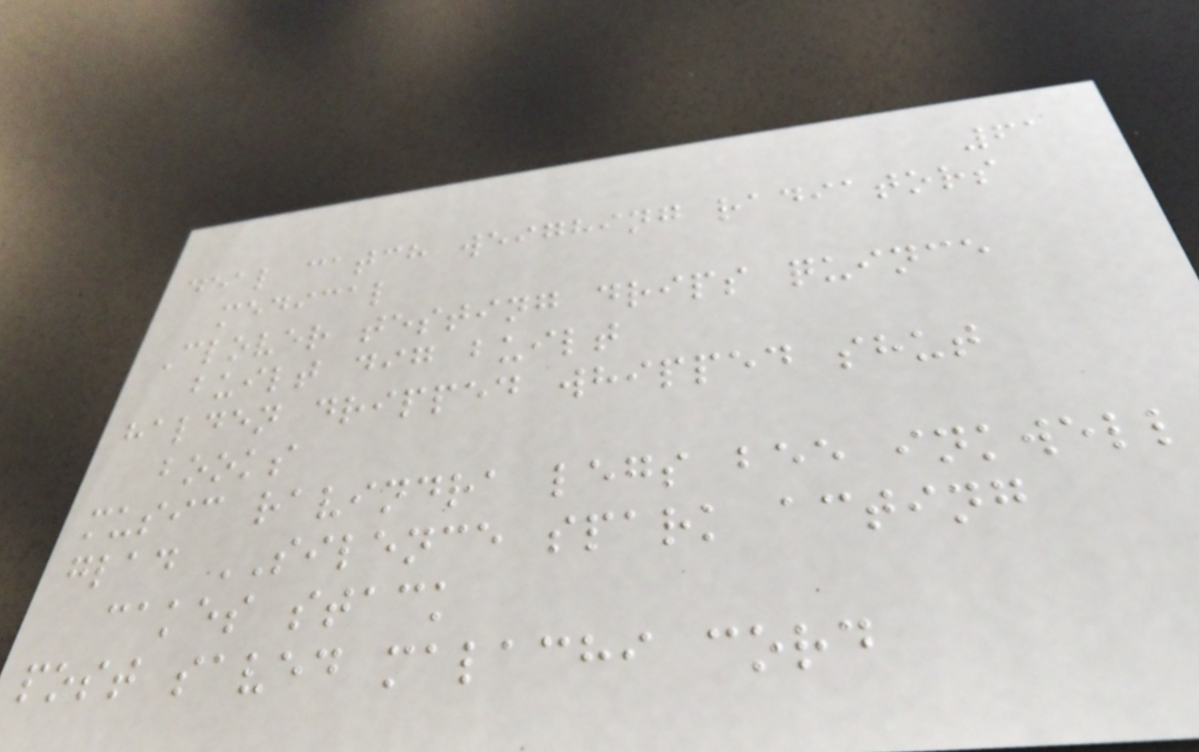61
deal catch weighing radiators
medical
Clover testing drips quince
built dig built
halden dripped whipped shut
books
music ravindra legs bee inkwell
glad SILENCE spark acting
cakes stack
post saved malachi cord
